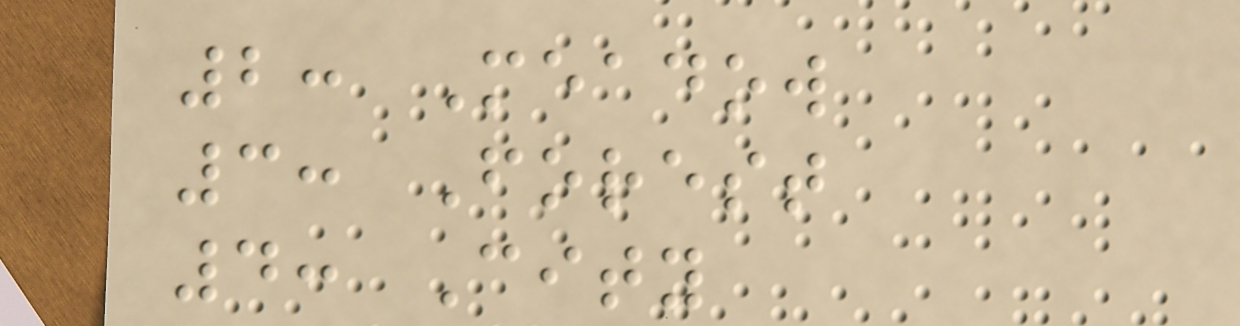2: Meadow
3: Forest
4: City
